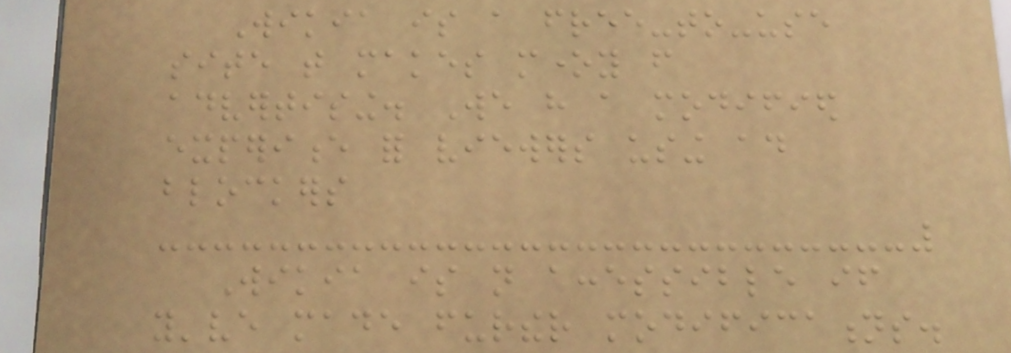Wikia is a free-to-use
site that makes money from
advertising. We have a modified
experience for viewers using ad
blockers
Wikia is not accessible if
you've made further modifications.
